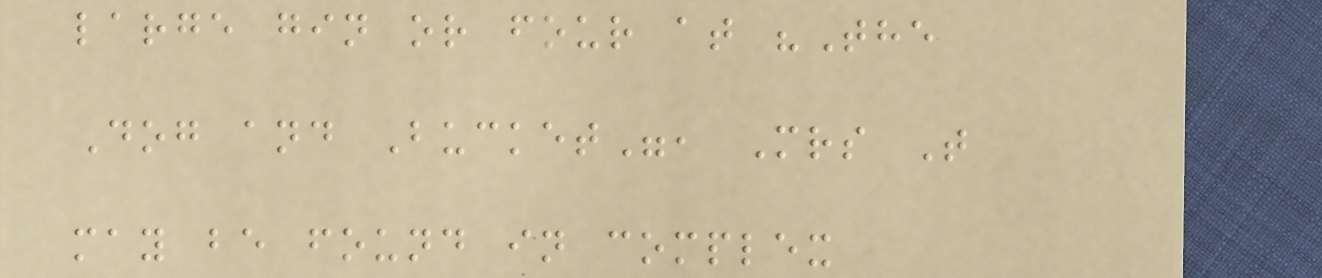large gin or four at "The
Dog and Bucket", Mrs T
may be found in complex
